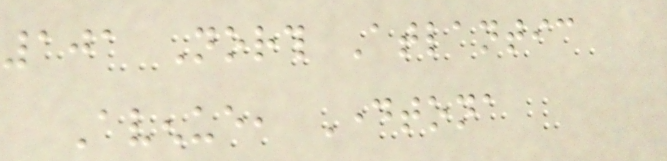101 North Atlantic
Avenue, Daytona
